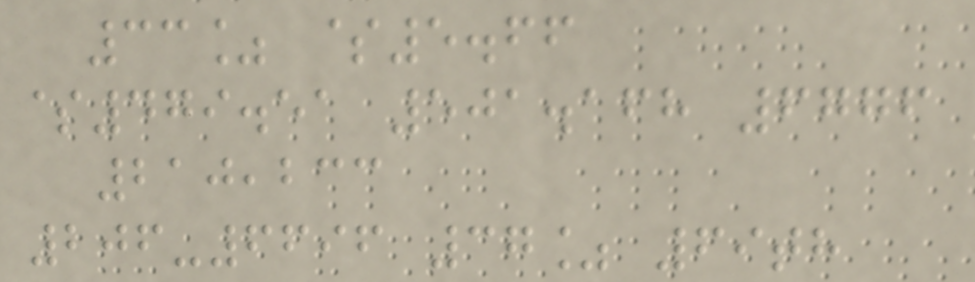33% $5.66
$479.51 501.168 6776
210,233
206-6696 37% 69th
